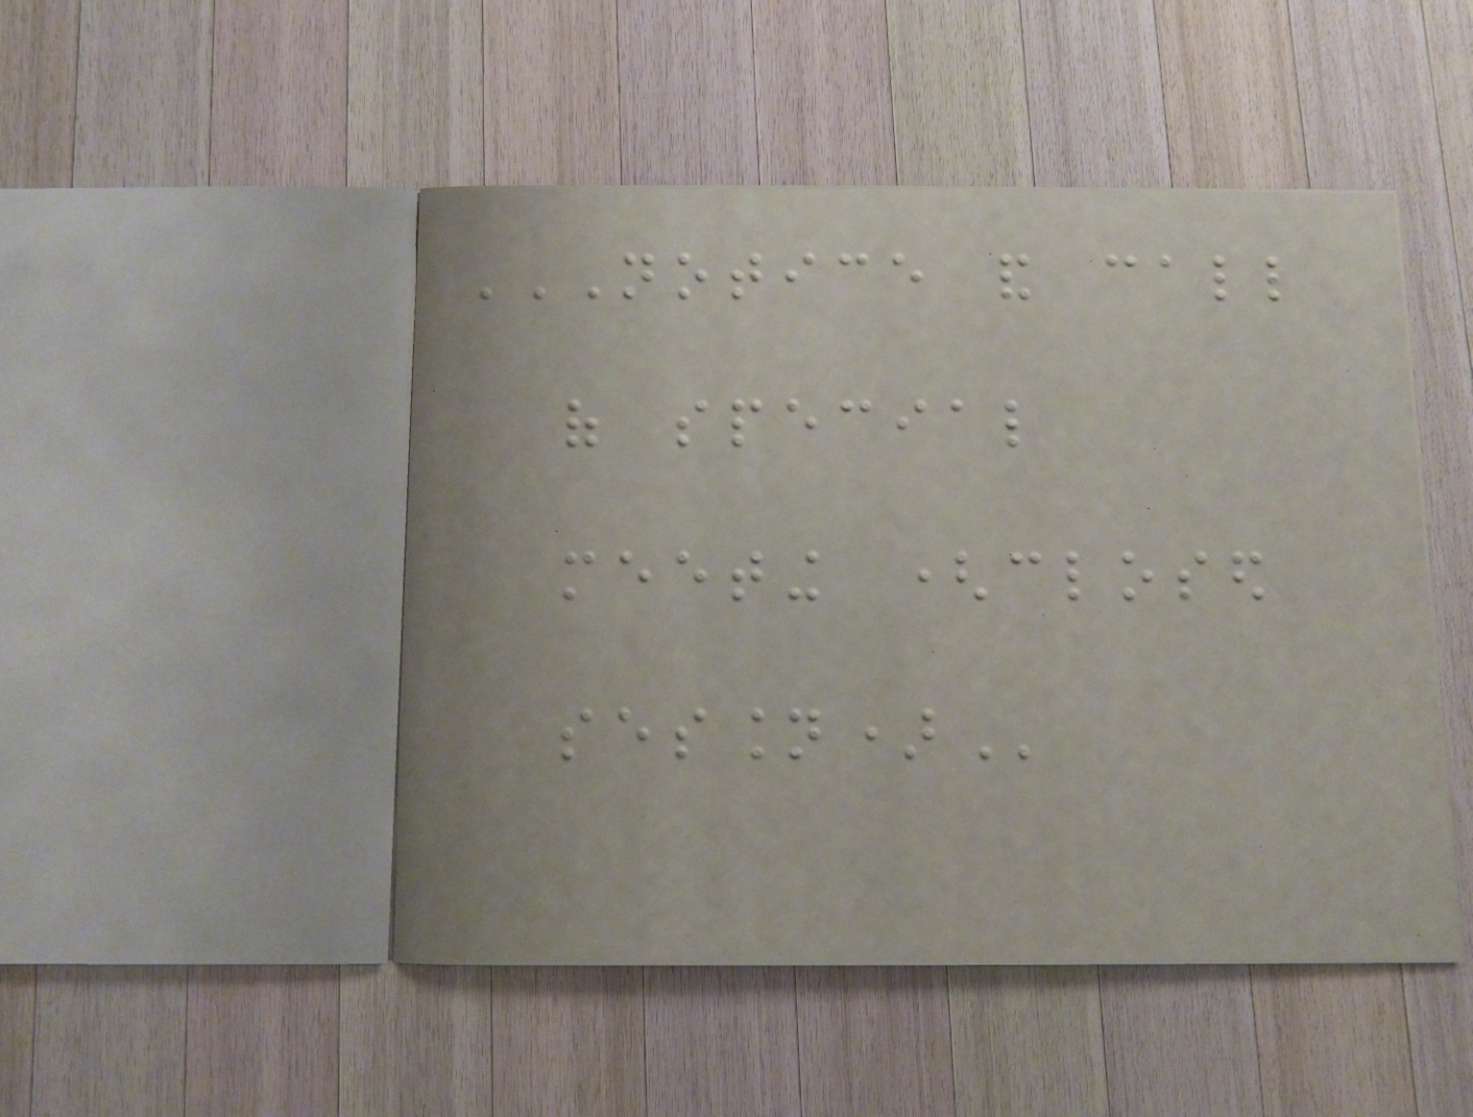NOTICE AND CALL
OF SPECIAL
MEETING (CLOSED
SESSION)
